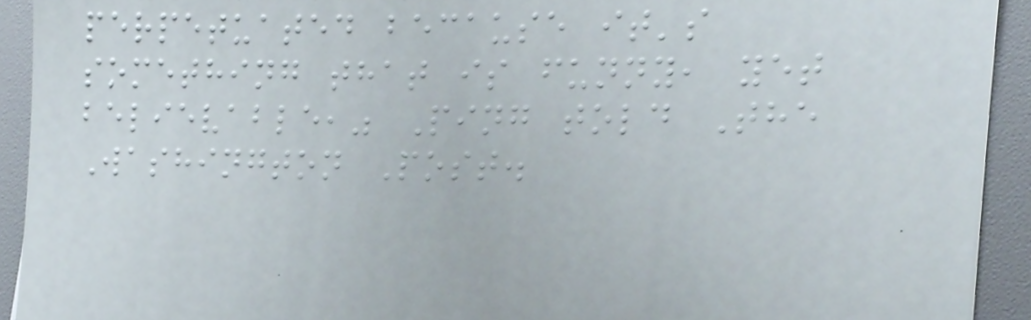perpetuated because it's
something that is funny, yet
believable," Ping told The
Washington Post.
